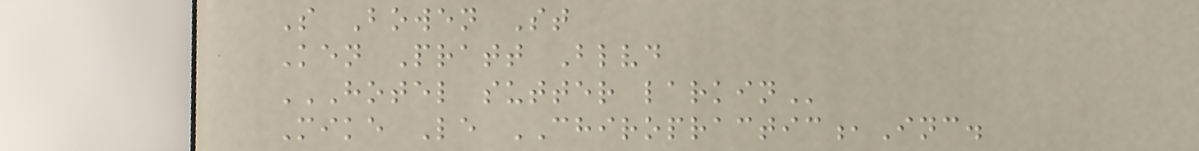S Bowen St
Ken Pratt Blvd
HOTEL SUTTER LARKIN
Mike Le CHIROPRACTIC,Inc.
